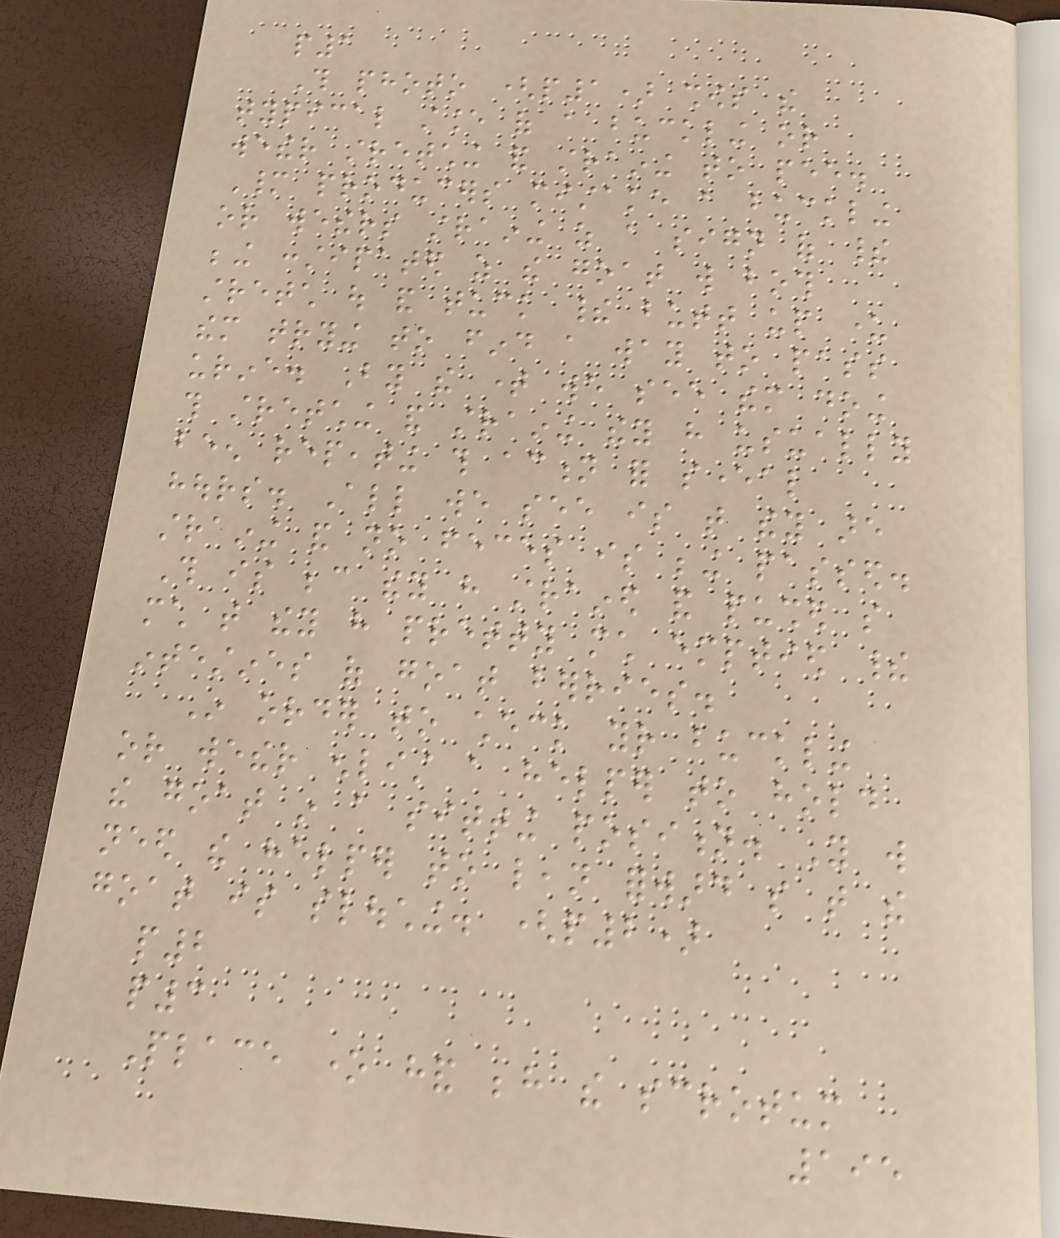p1
This photo (p1) shows the
typical stance of a buckling or
wether stretching and straining to pee.
Many producers mistake a buckling
or wethers straining as a sign of their
being constipated as the goat will both
stretch out and tuck their butt up under
them trying to find a way to pass
urine. By the time we see them doing
this stretching and straining they have usually
been repeating this action for several
hours. All we see is that they are
straining and no feces is being passed.
This is because they have strained and pushed so
much that they have pretty much emptied their
intestines of goat berries.
In order to check your buckling
or wether enlist a helper to hold
the goat in a sitting position. You will
need the helper to lean forward so that the
goat is slouching. (p2)
p2
p3
Place one hand behind the scrotum
195
